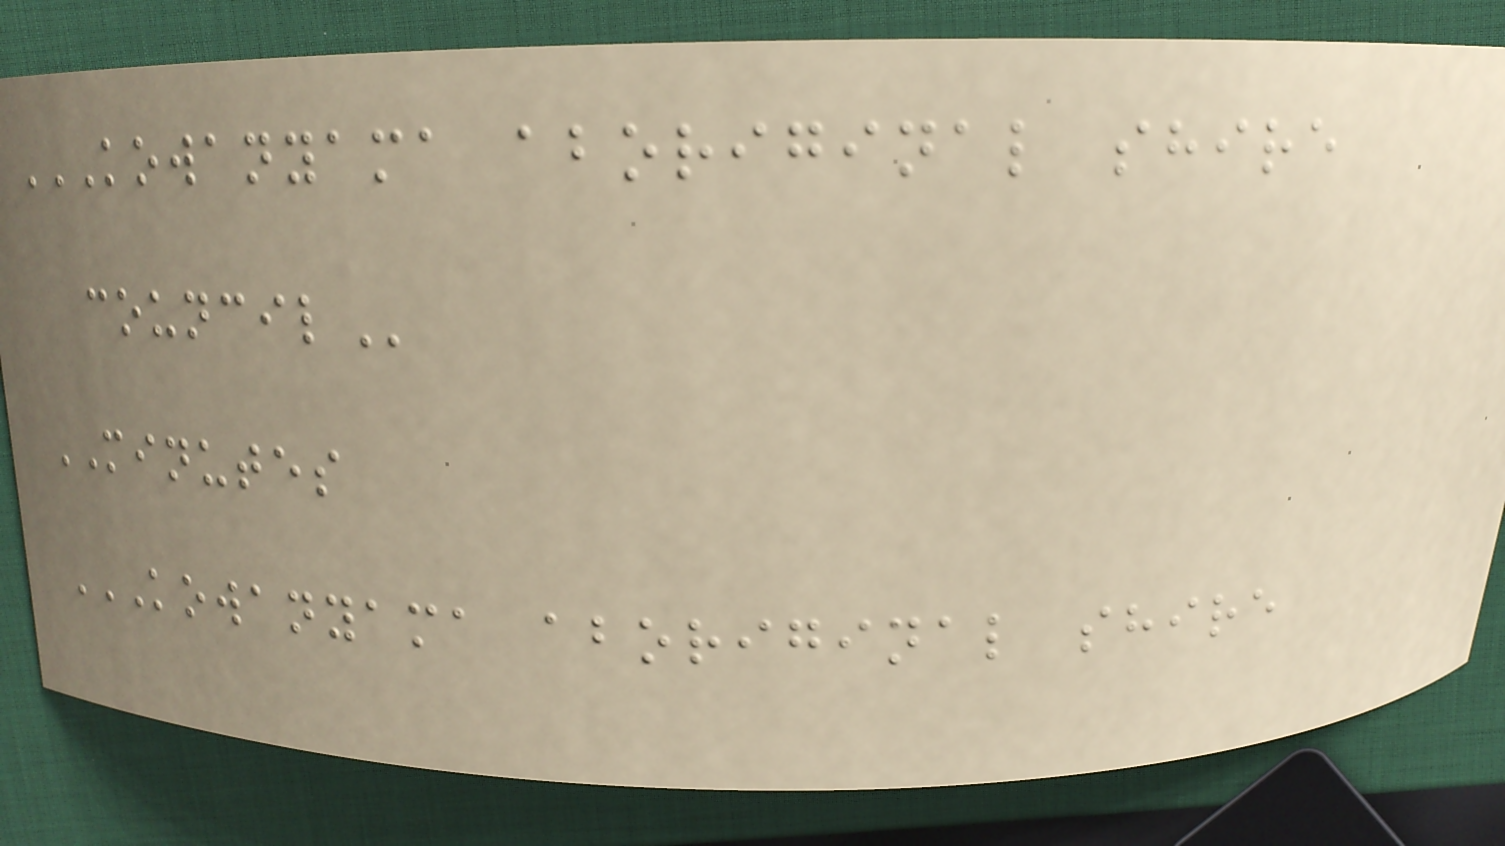KOWANYAMA ABORIGINAL SHIRE
COUNCIL
MINUTES
KOWANYAMA ABORIGINAL SHIRE
